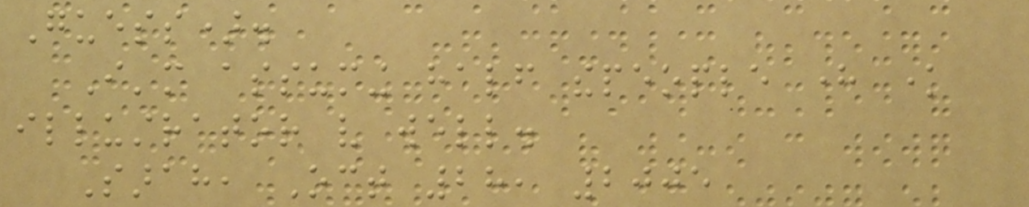Guess).
I'm assuming half thepeople here know
illustrator very well.
Sarah, Oct 28, 2005
